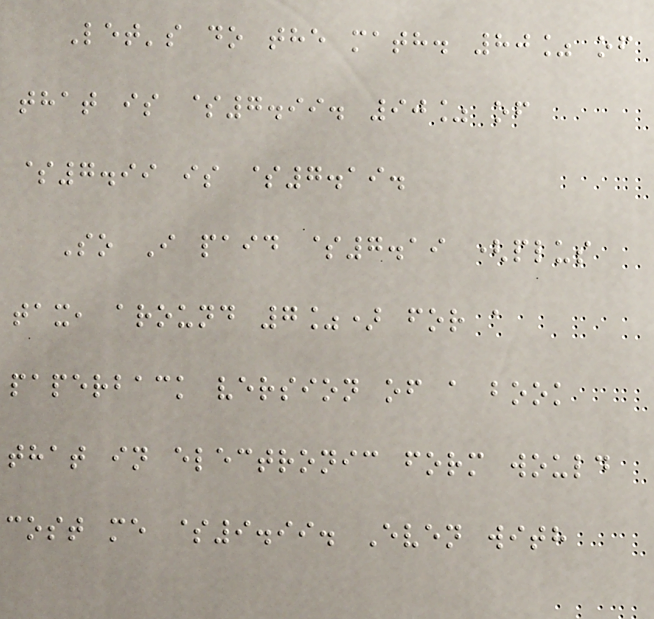Let's do the math. 80% of
that is $7.99. 90% of
$7.99 is $7.19.
So I paid $7.19 (plus
tax, around 7%) for a
paperback version of a book
that in electronic form would
cost me $9.99. Even with
